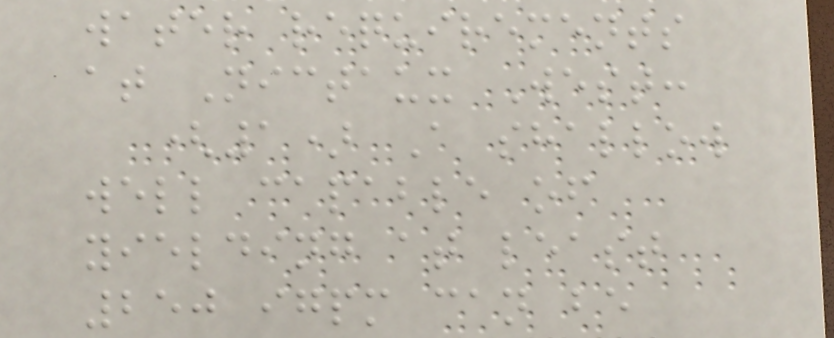water requirements
at Nictaux West:
(1) A shallow
well capable of
yielding at least
250 igpm can be
